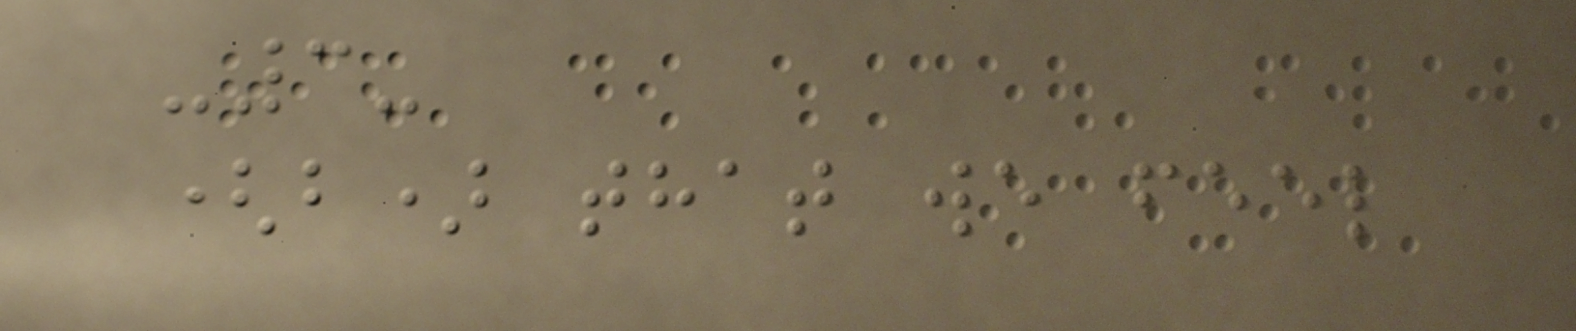-3-
(b) that we feel
